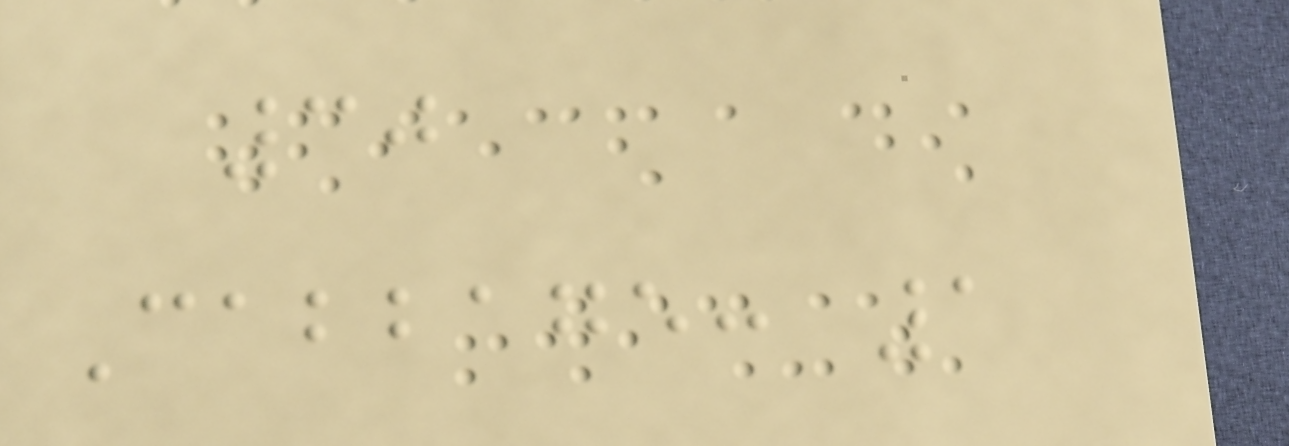30
Cabbage: 1
